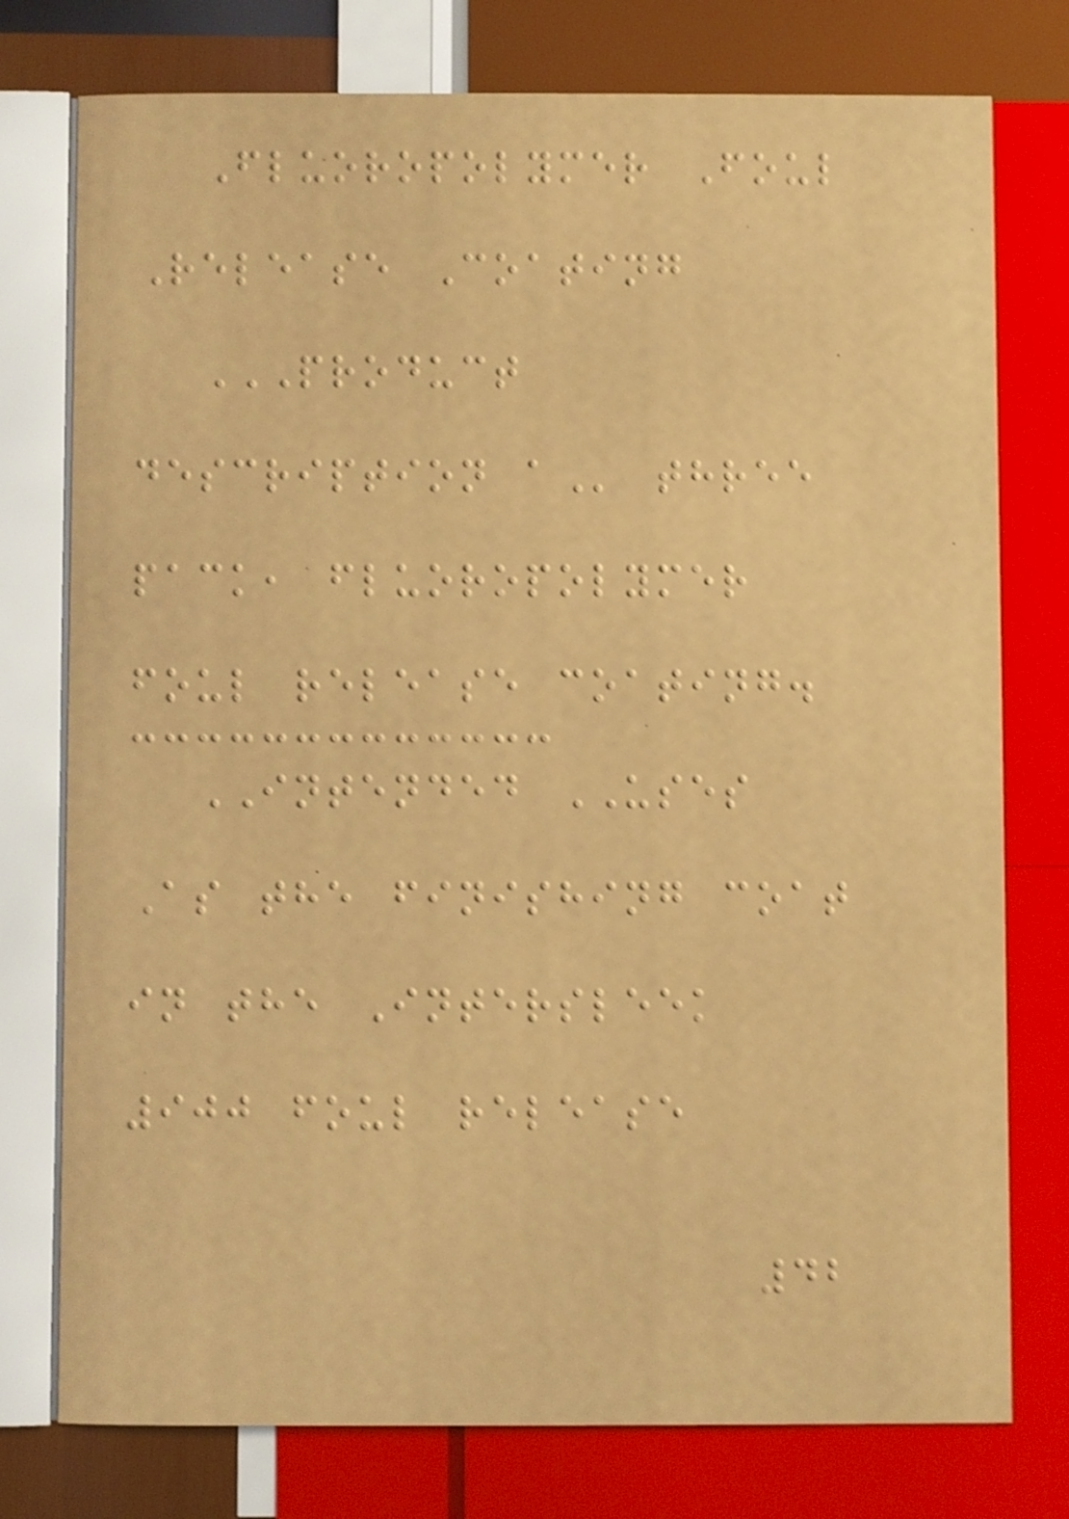Fluoropolymer Foul
Release Coating
PRODUCT
DESCRIPTION A three
pack, fluoropolymer
foul release coating.
INTENDED USES
As the finishing coat
in the Intersleek
900 foul release
42
